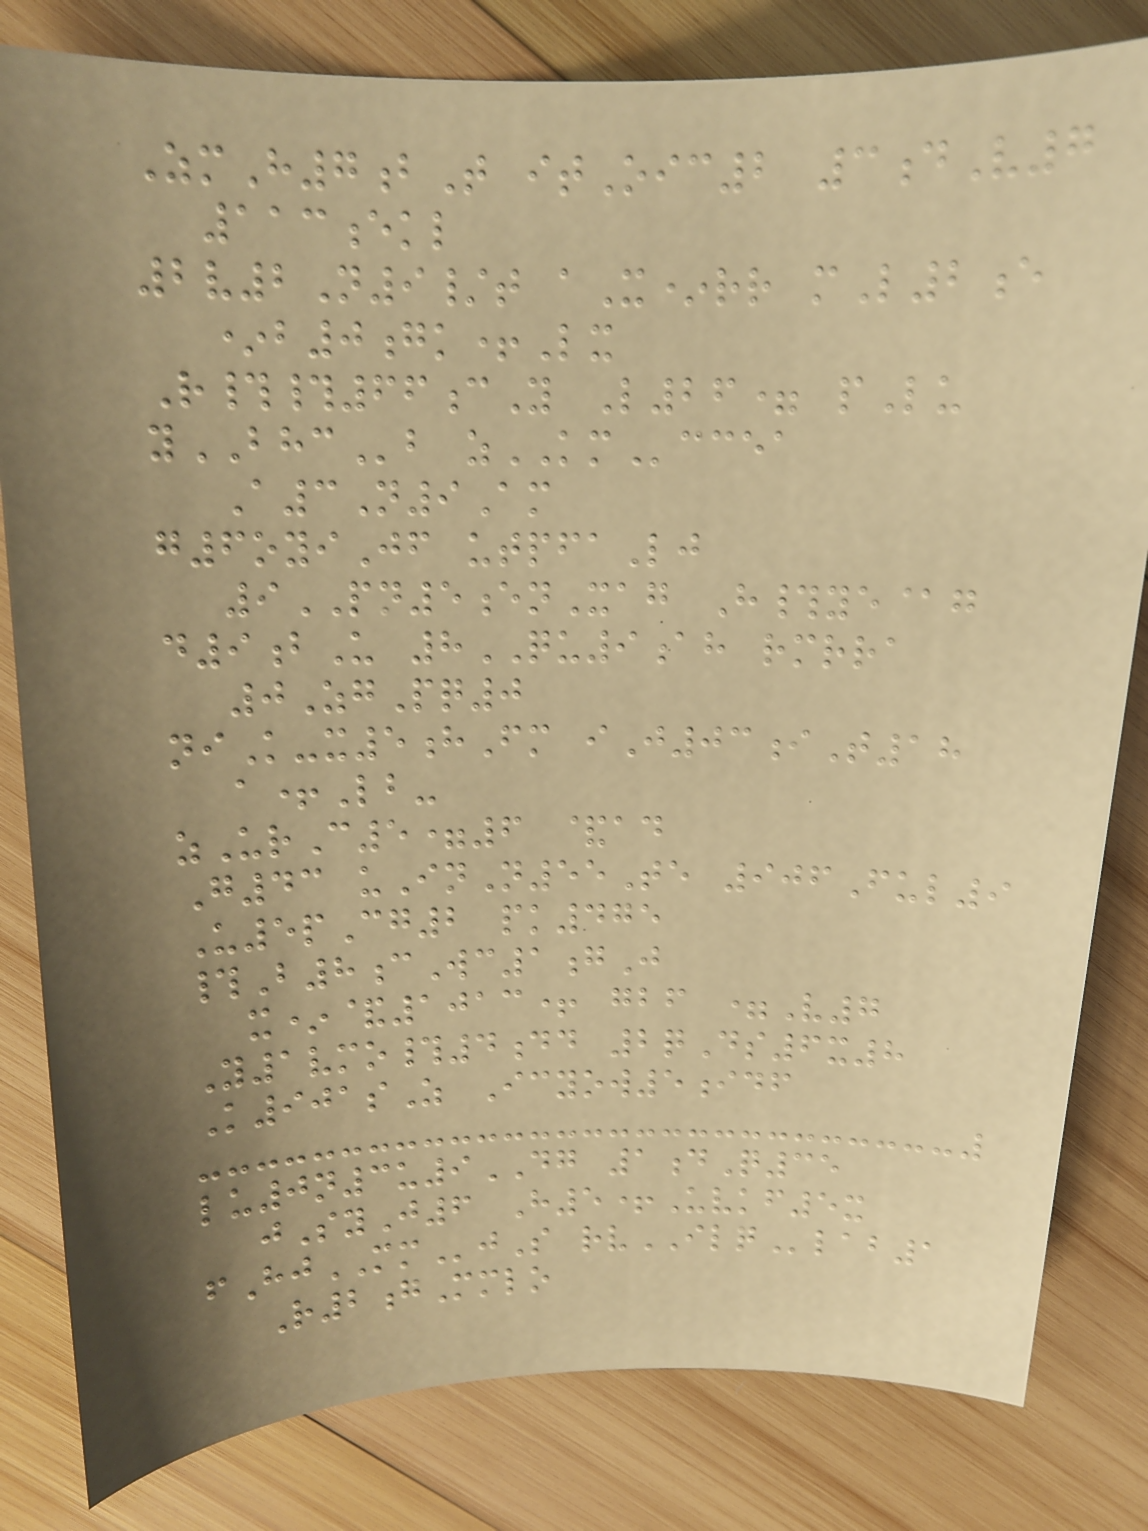ZmH7bT itOic2 3dV7
113ekl
2v2N9/t aX*rr mL2e
*b0gk+Lx
R##66cY L26= pLu
yBHCb zKMccea
A3N9Am
g6oyiJf utpfaLj
9PN5enXag H#ye@g
d9bU 8QU9ah rmrra
0ZgPq0
niK-x5hFm iJ03iT18
a+Lb-
zUrC5=6 &ad
G43 uInN55Te 906Ful9
U5pCg2 pk475
#B8cWc1gJ
x*&1013+ gbf =V7
Y1vmo#4dd 2qDs6x8
K901sZ Icyow5idf
lu0n3u9DG 1dQ35
jSyJ6 H5+Uvkf5x
fHjMMjS rvILQlab1
R2gMmlo
